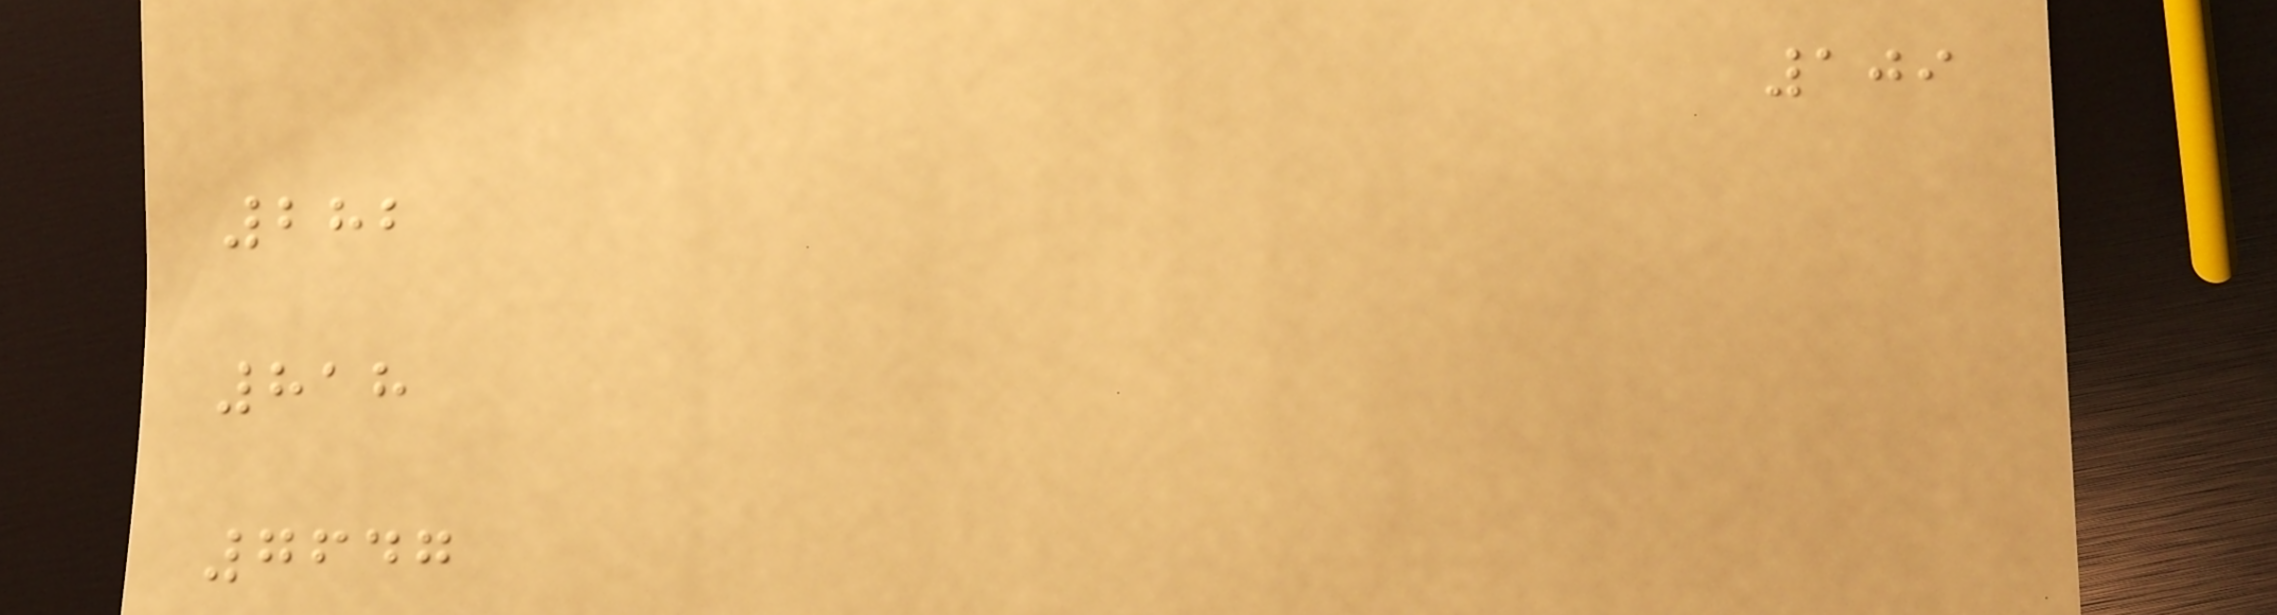109
282
818
7647
